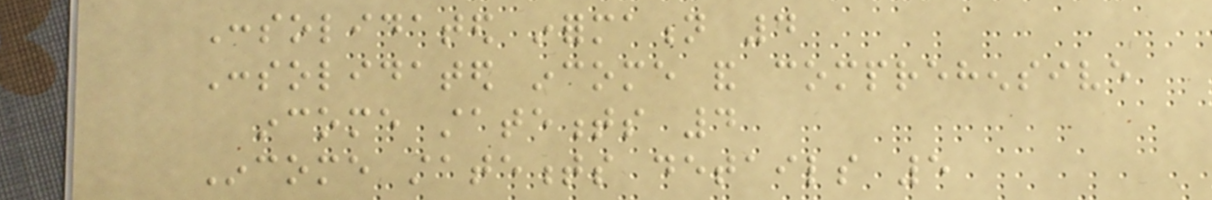Consolidated information 4
Consolidated income and comprehensive
income statements 4
Income statements details 5
